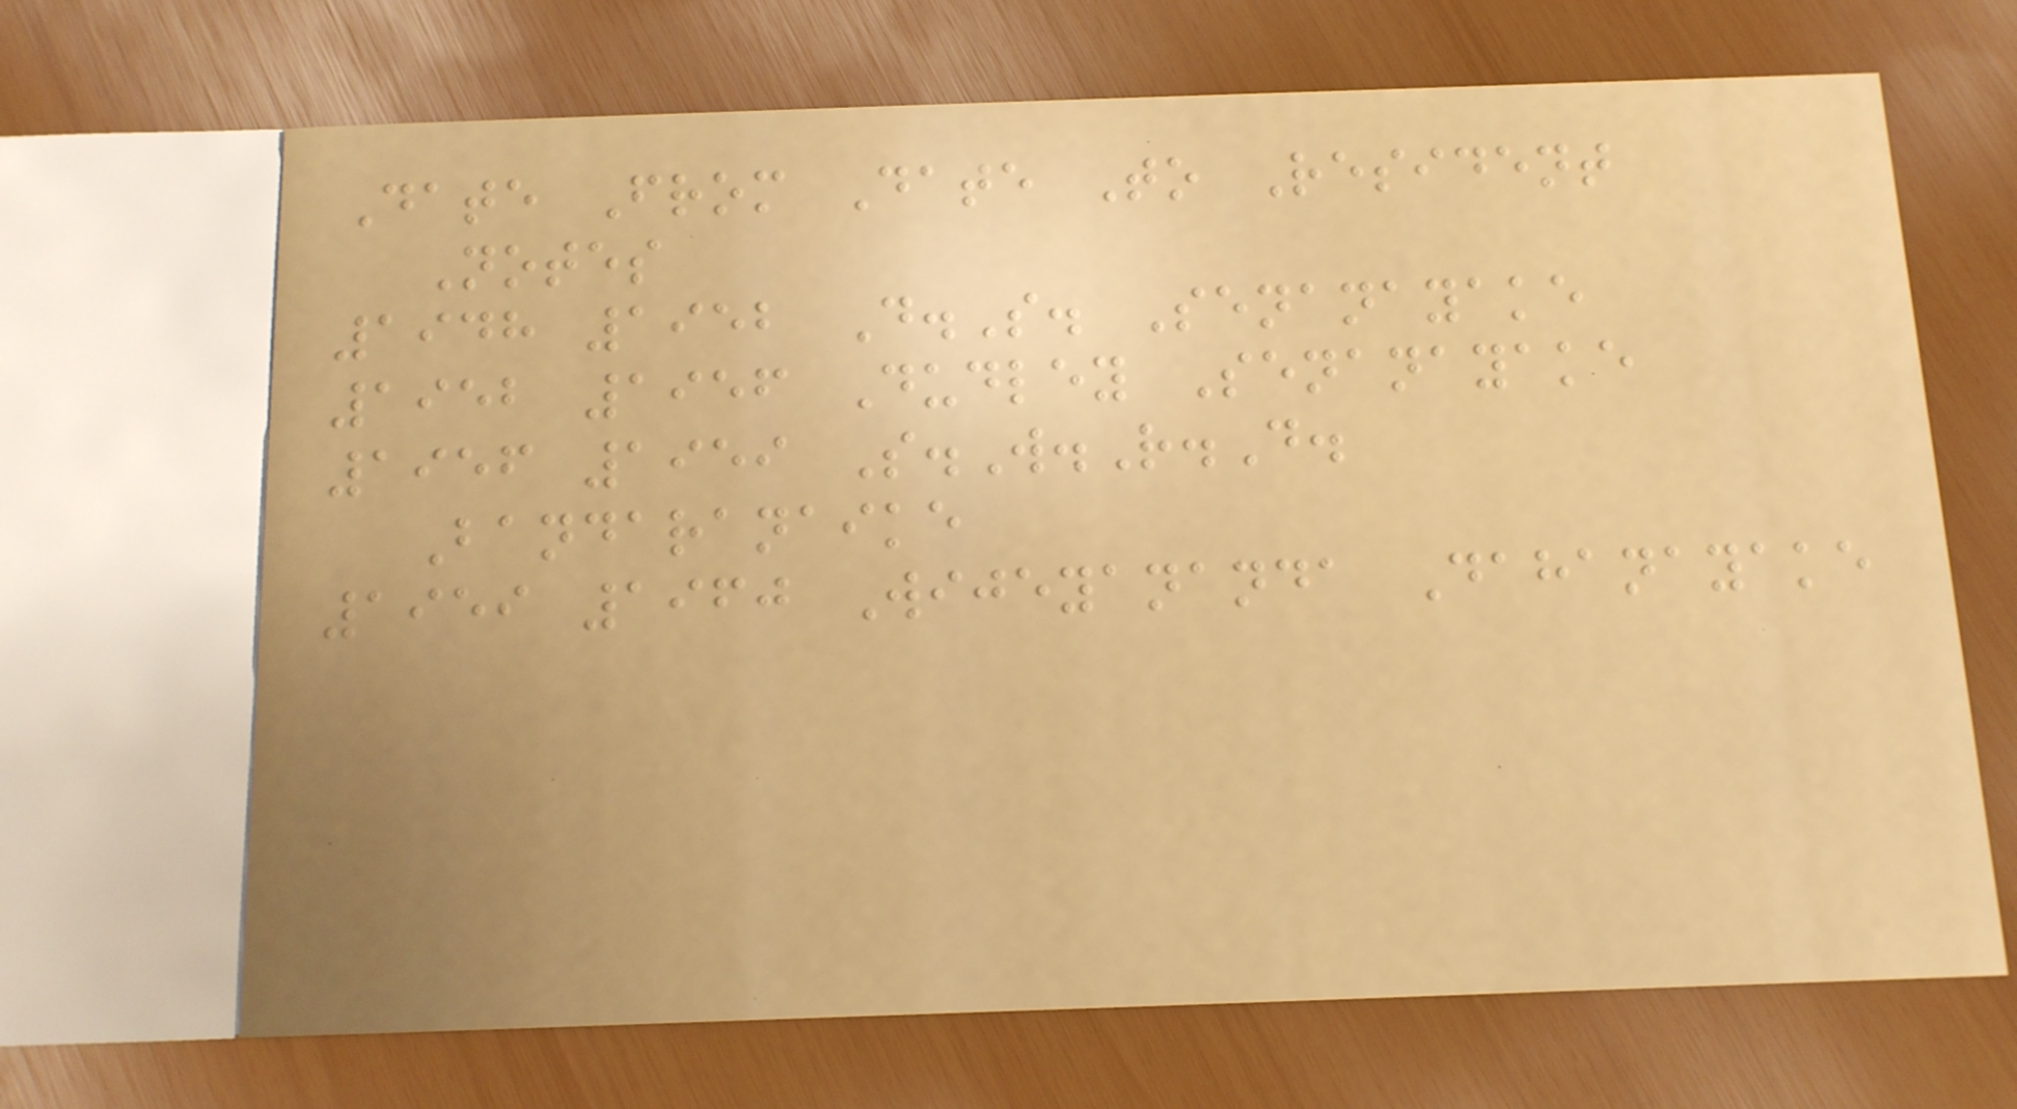Date From Date To Resident
Notes
1948 1952 D.S. Senanayake
1952 1956 Dudley Senanayake
1956 1959 S.W.R.D.
Bandaranaike
1959 1960 Wijeyananda Dahanayake
